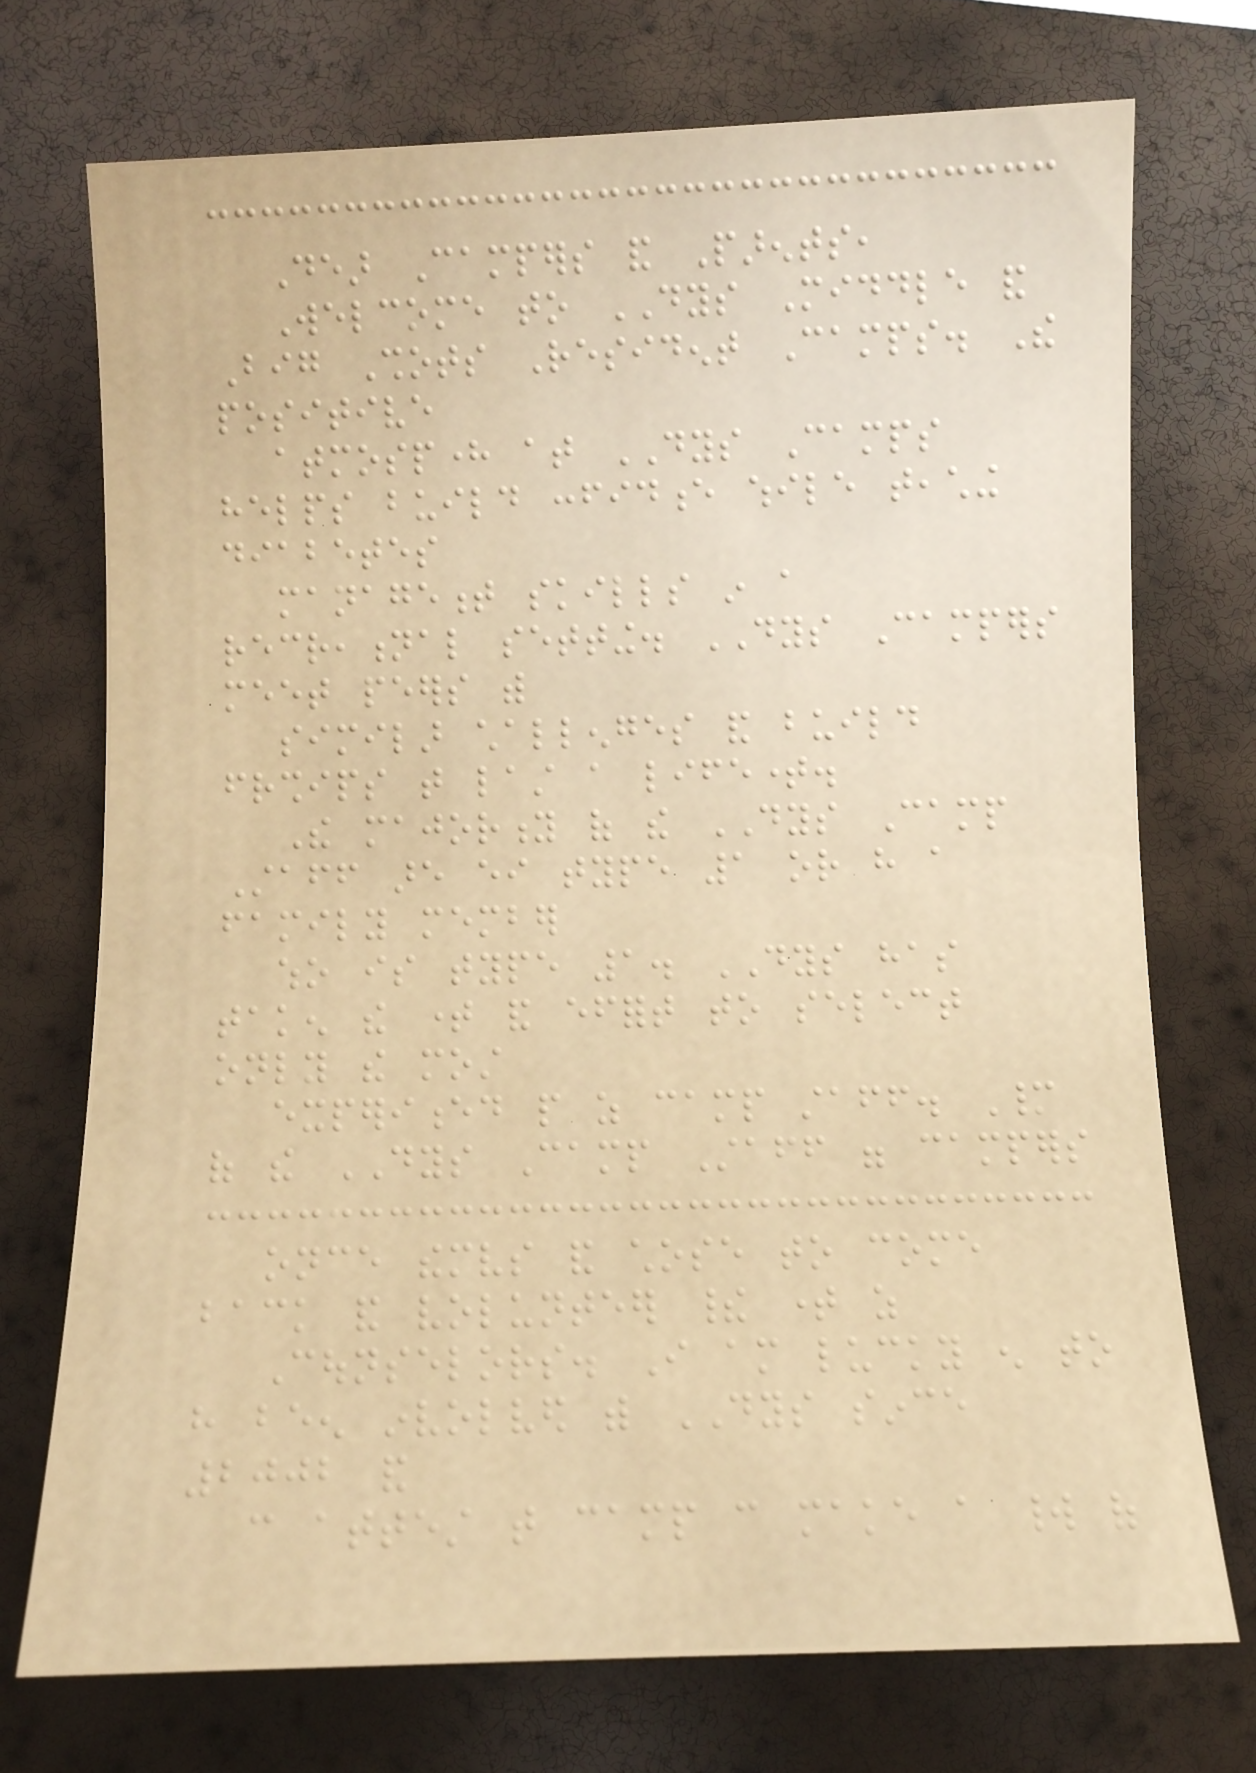Dear Campers and Parents,
Welcome to DYS Middle and
Big Shots Resident Camps. The
positive
atmosphere at DYS Camps
helps build confidence while teaching
diabetes
management skills in a
recreational setting. DYS Campers
meet peers with
similar challenges and build
friendships that last a lifetime.
The majority of the DYS Camp
Staff are either type 1 or have a
family member
who is type 1. DYS has
taken the time and effort to select
only the most
experienced people as camp staff. Many
of the DYS Camp Staff were campers
once themselves and chose to come
back and volunteer their time as
Counselors. I am lucky enough to
have been involved with DYS since
2002 and
can attest that camp can make a world of
